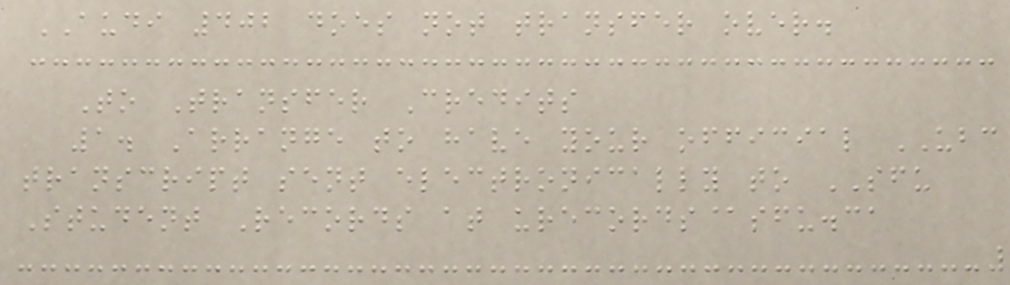AUDI 402 does not transfer over.
To Transfer Credits
1. Arrange to have your official UBC
transcript sent electronically to SFU
Student Records at urecords@sfu.ca
